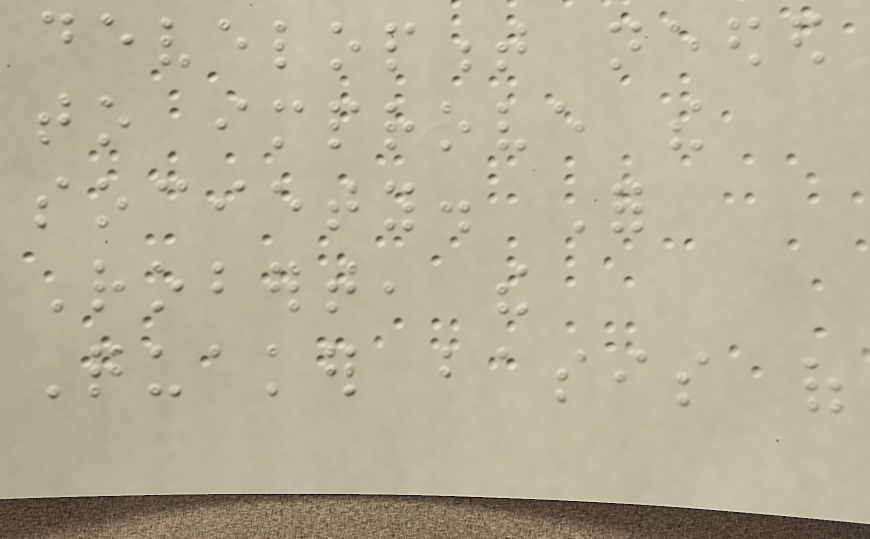development needed
to improve the
society. For
Robert, the
Quaker basis of
